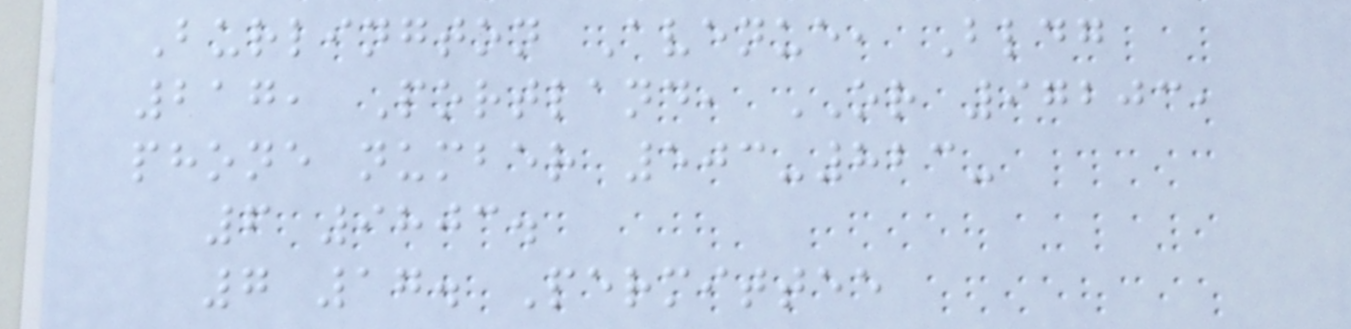Burlington Avenue, Bldg
217, Portland, OR 97203,
phone number 503-823-
6 9803.
7 17. Permittee
